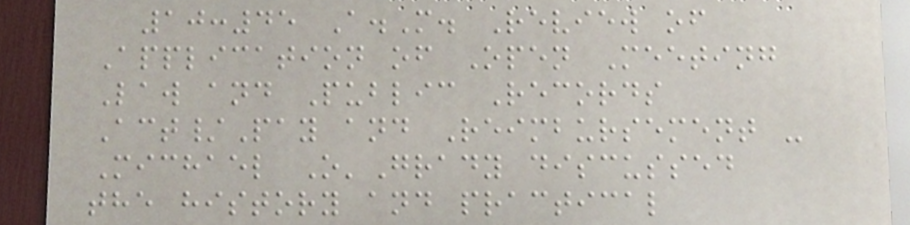10:45 A.M. Review of
Application of Open Meeting
Law and Public Records
Act/Pay and Reimbursement -
Michael O'Grady discussed
the history and practical
